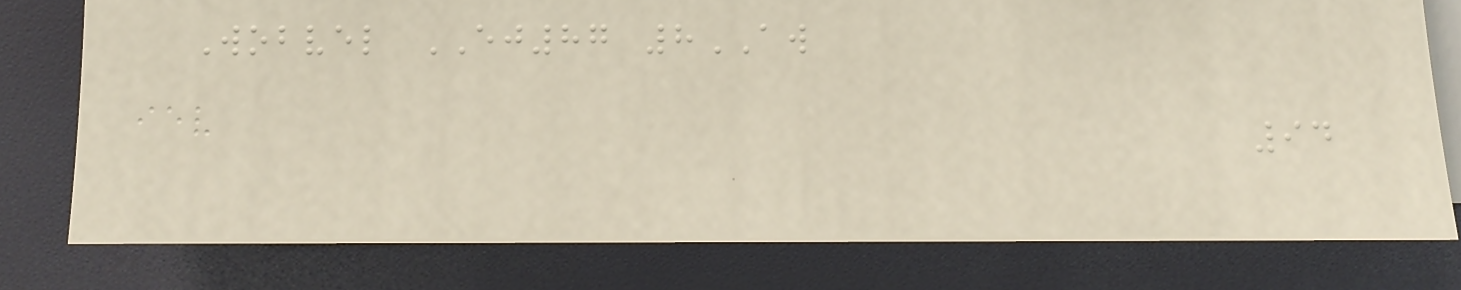Wobvel EJ87 8AW
94
